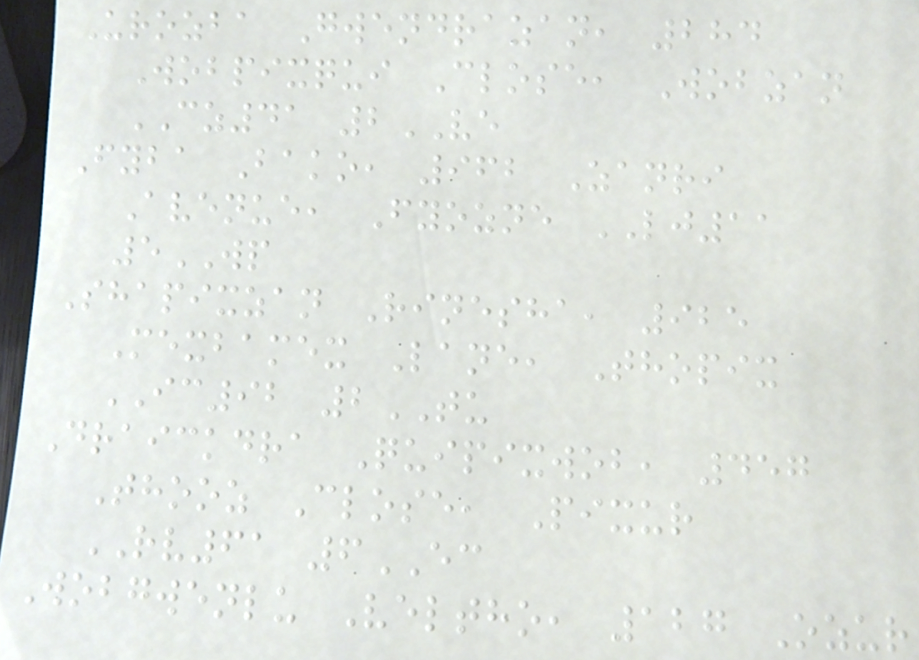Urozba Gwendrazan, 284
Wobpixqui Close, Wobzan
CZ41 2VE
Fyba Bako, 962 Zanri
Avenue, Fyozne LJ11
5WP
Shapixzan Rinesha, 925
Mexbamex Lane, Thopix
IC92 2TU
Draickdra Quipixwob, 457
Thooz Close, Pixur
RV61 6EC
Wobgwenlu Veltho, 127 Ozur
